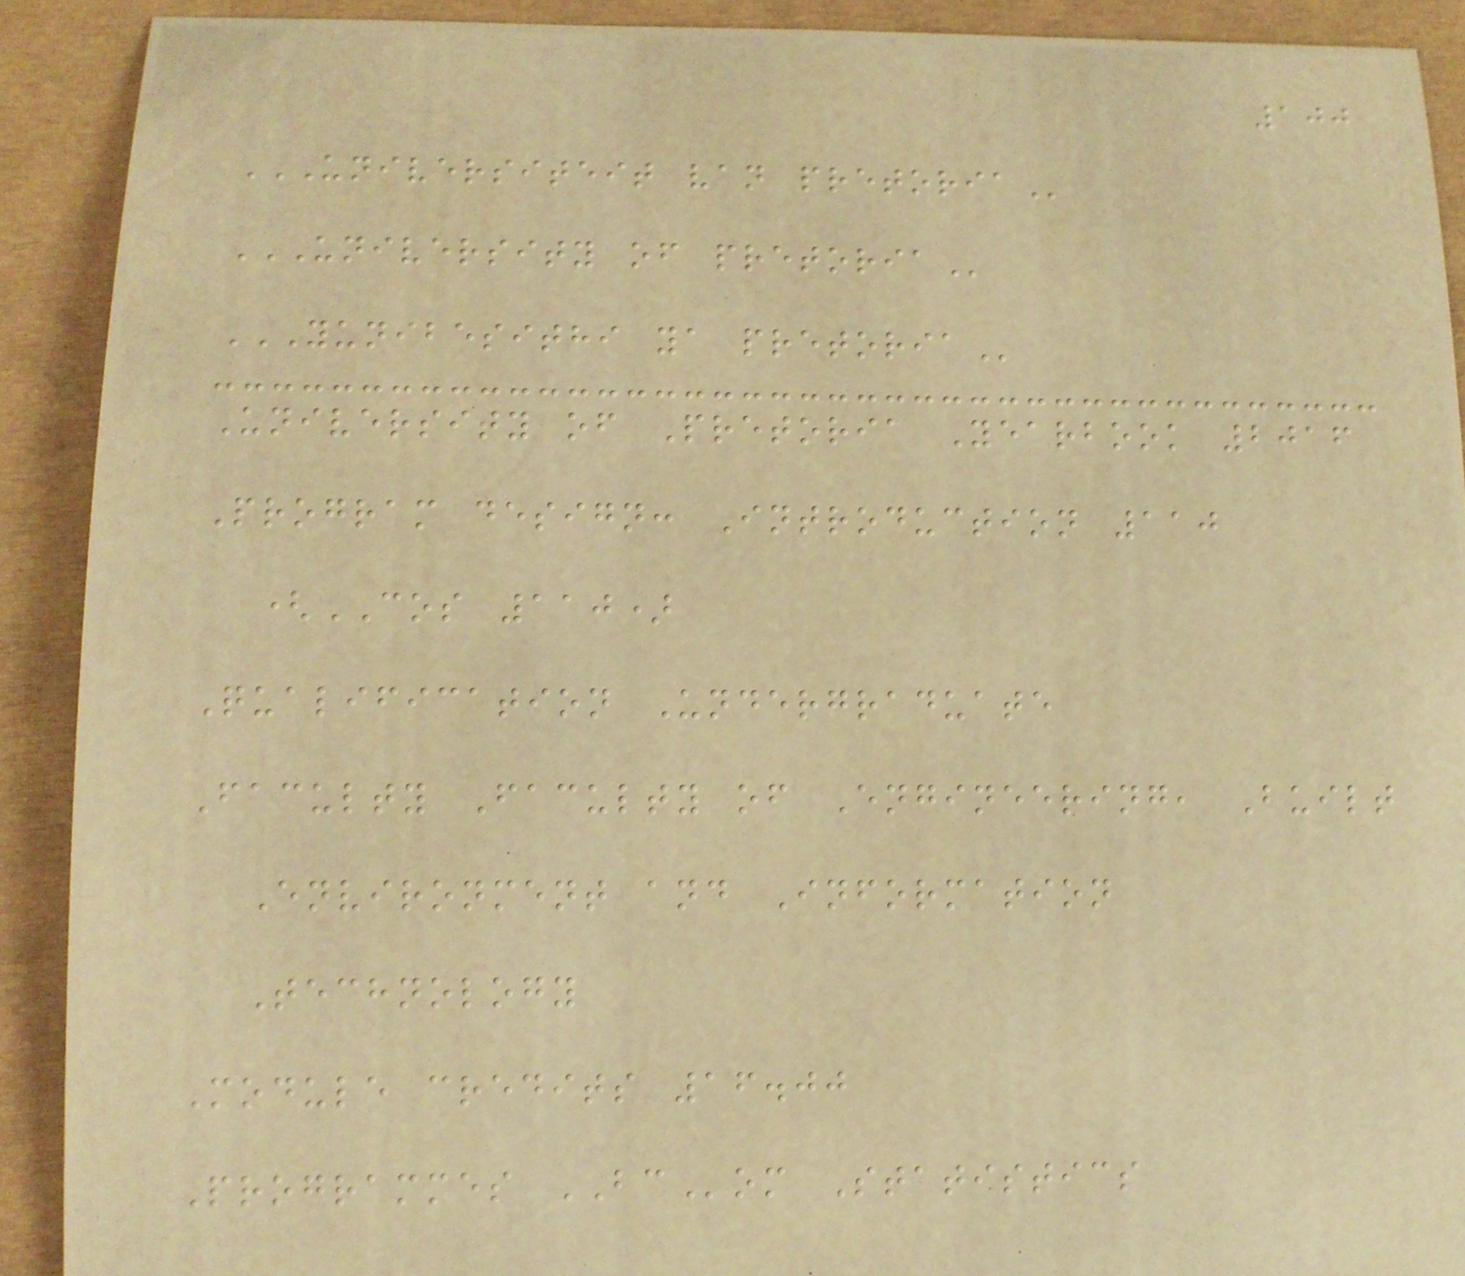100
UNIVERSITEIT VAN PRETORIA
UNIVERSITY OF PRETORIA
YUNIBESITHI YA PRETORIA
University of Pretoria Yearbook 2016
Program design: Introduction 110
(COS 110)
Qualification Undergraduate
Faculty Faculty of Engineering, Built
Environment and Information
Technology
Module credits 16.00
Programmes BCom Statistics
